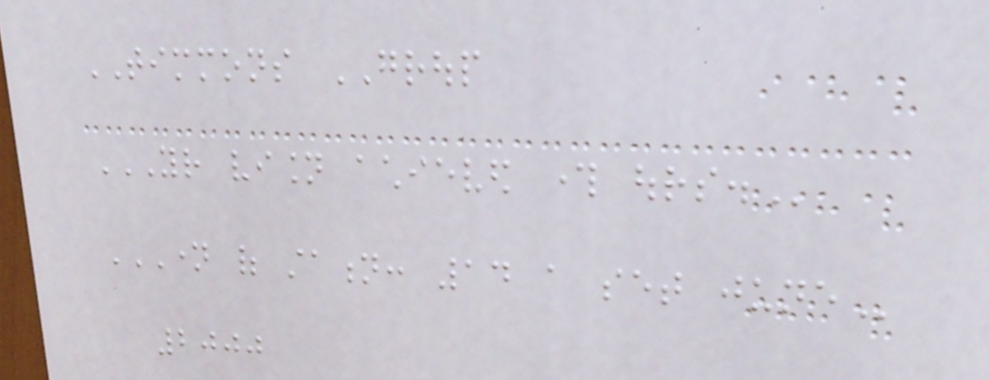TIMMONS GROUP
YOUR VISION ACHIEVED THROUGH OURS.
NAME OF STATION: 14 A SET JUNE
2000
